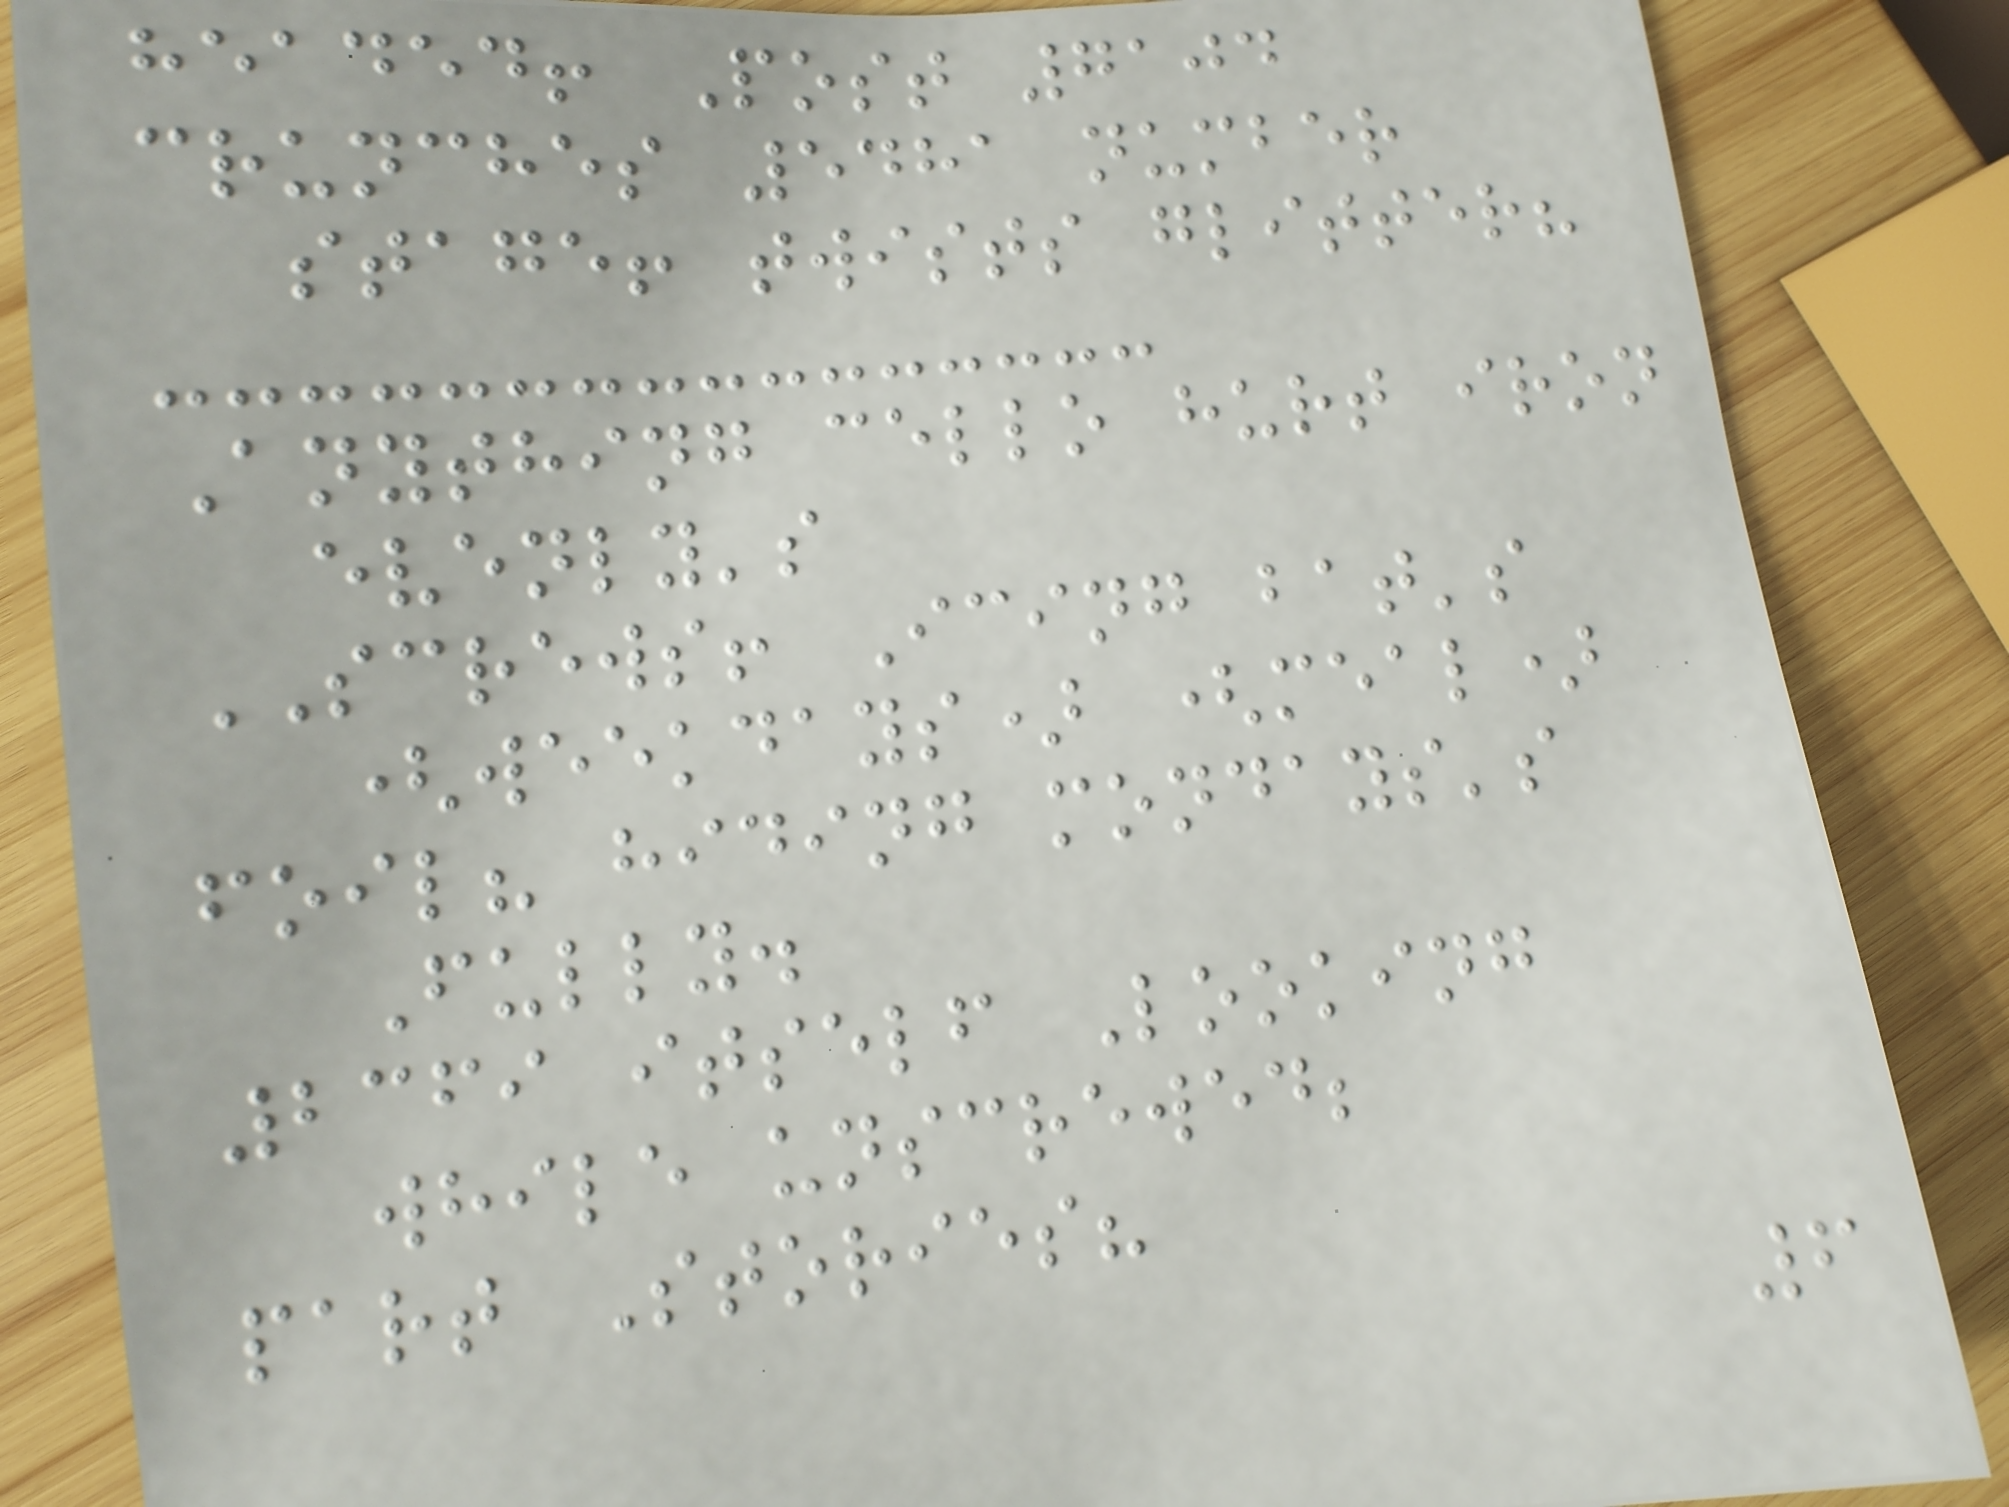headed! Post 7104
crunches 5481 number
stage! twists glitter?
Anything cello hurt iron
evenly's
SCREWS! Icing bat's
(weekdays) (meal)
foil? hiding mondays's
Fully.
2369 itself Looking
while unscrewed;
part Stories?
6
